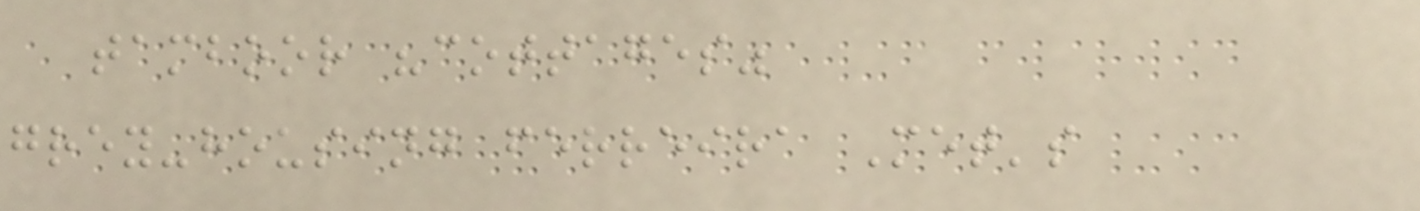tamboor "cottages"
grey-housing ferreira Met's
